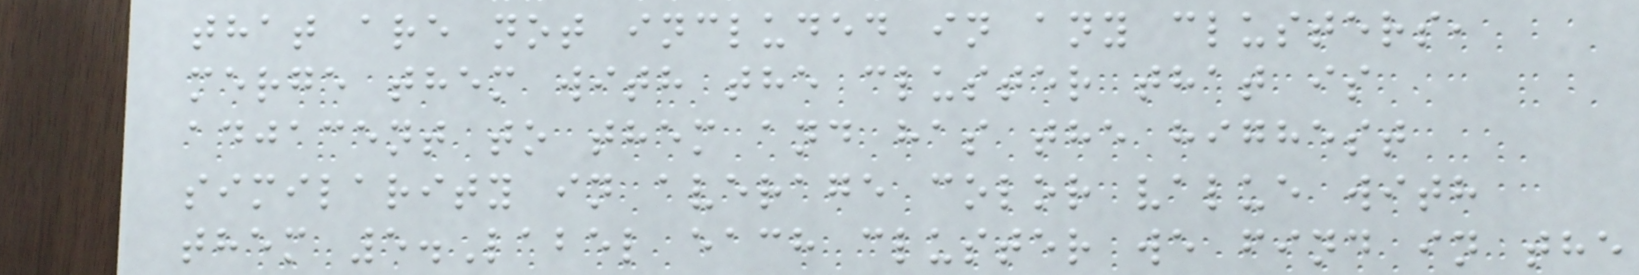that are not included in any clusters,
merge them with the cluster that is
adjacent to them and has the highest
similarity in average color value with
them 5.Label each cluster we find in the
